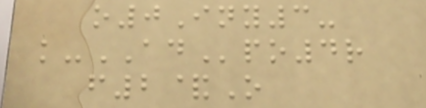o0Iny3-
k-ADpo4r
f2&O
